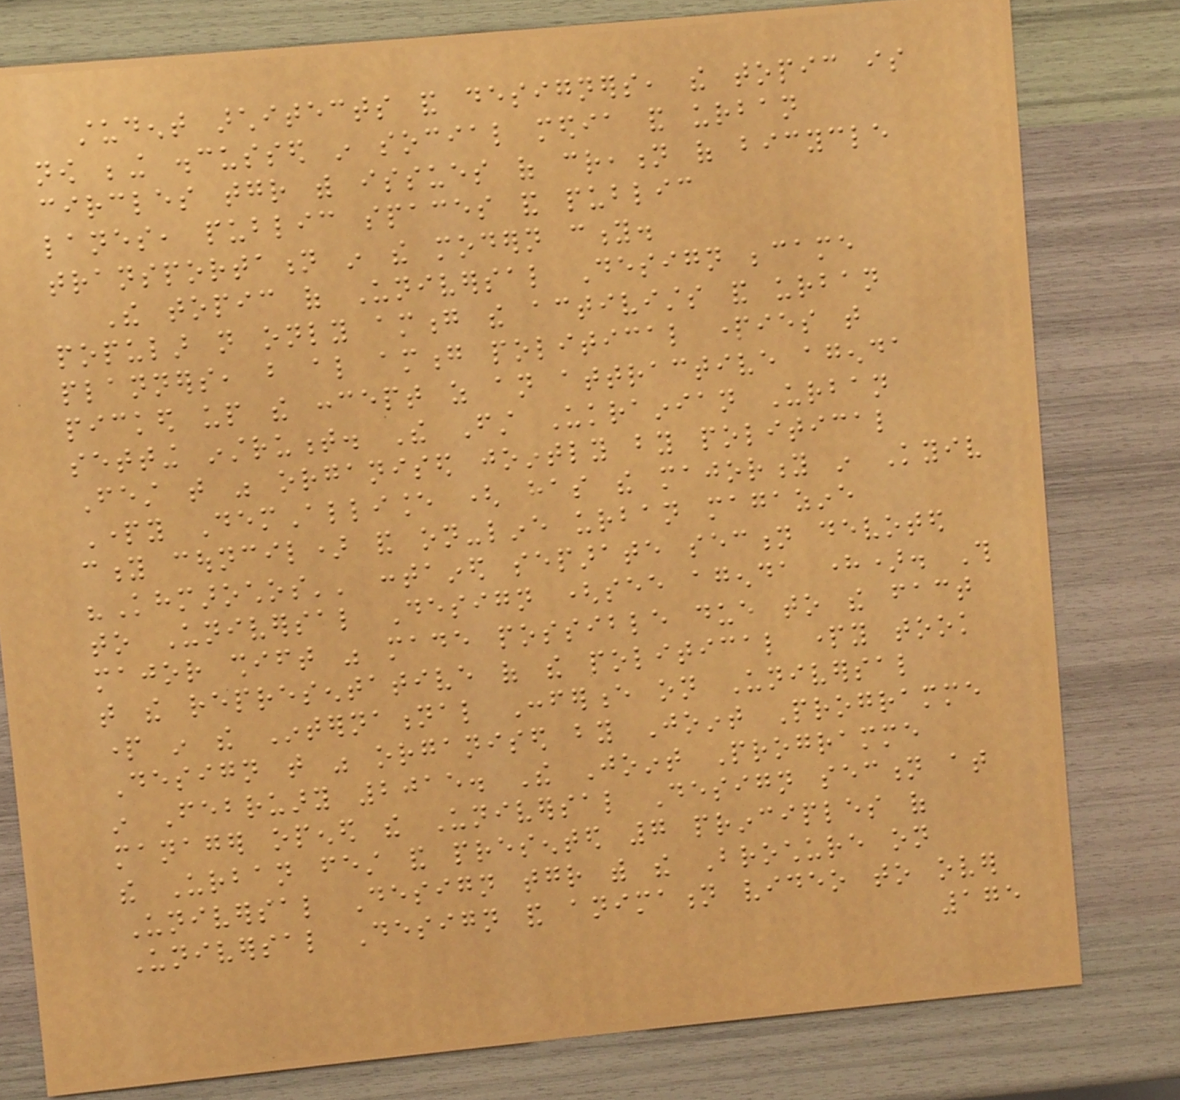student architects and designers, the topic is
now being discussed in social media and urban
circles together with issues of creation of bicycle
lanes, public spaces and public
transportation in the modern city.
The topic of Universal Design became
popular not only among the activists and urban
planners, but also among political parties that
picked up the concept as an attractive agenda
setting instrument. The First Ukrainian Urban
Fest that was organised jointly by political
Party DemAlliance ( has the majority in Kyiv
city council) and on-line urban magazine
"Khmarochos'' contained separate section devoted
to Universal Design (see agenda here). This
major shift was made possible due to the fact
that the representative of the political party took
part in the International Conference on Universal
Design that was organised by Joint Programme
in February 2015. The Joint Programme
manager opened the Universal Design section at
the Urban fest and presented 7 principles of
Universal Design together with the Brochure on
Universal Design and animation video to over
175
